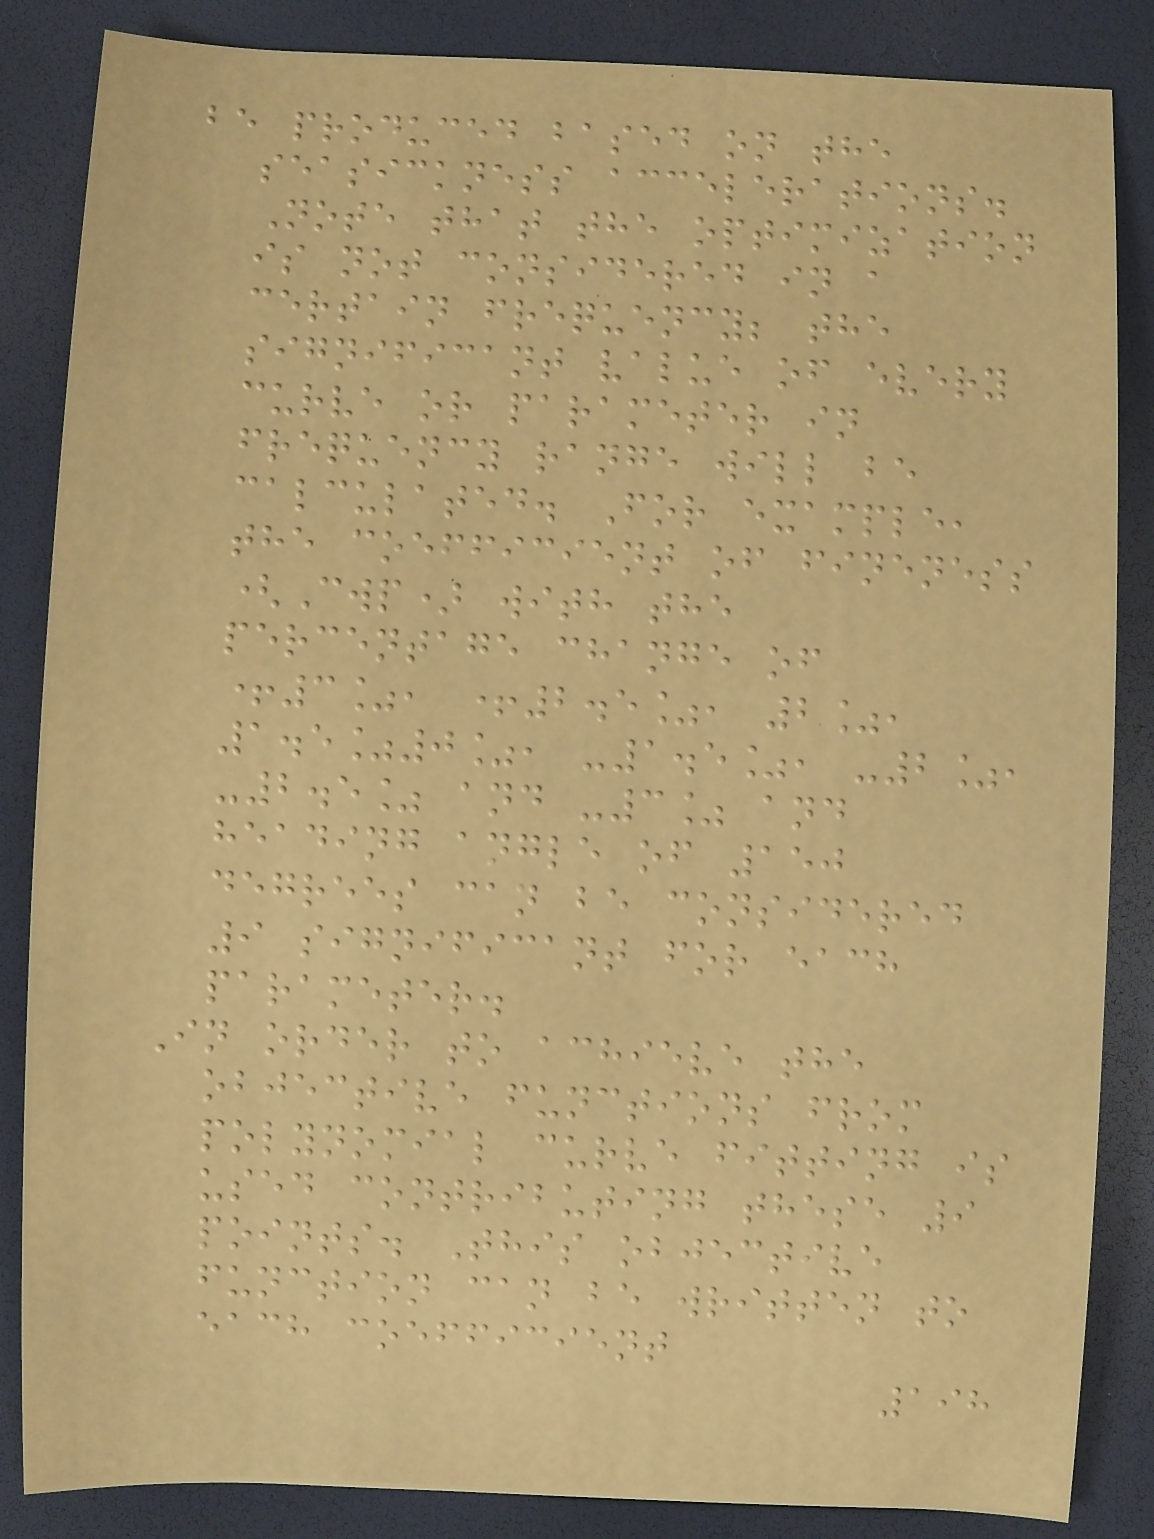be produced based on the
seasickness accelerations.
Note that the optimization
is not considered in a
certain frequency; the
significant value of every
curve or parameter in
frequency range will be
calculated. For example,
the coefficient of fineness
(Cwp) with the
percentage change of
+3%, +2.5%, 2%,
1.5%0%, -1.5%, -2%,
-2.5% and -3% and
heading angle of 150
degrees can be considered
9 significant for each
parameter.
In order to achieve the
objective functions from
polynomial curve fitting is
used contributing these 9
points. This objective
function can be written to
each coefficient
198
